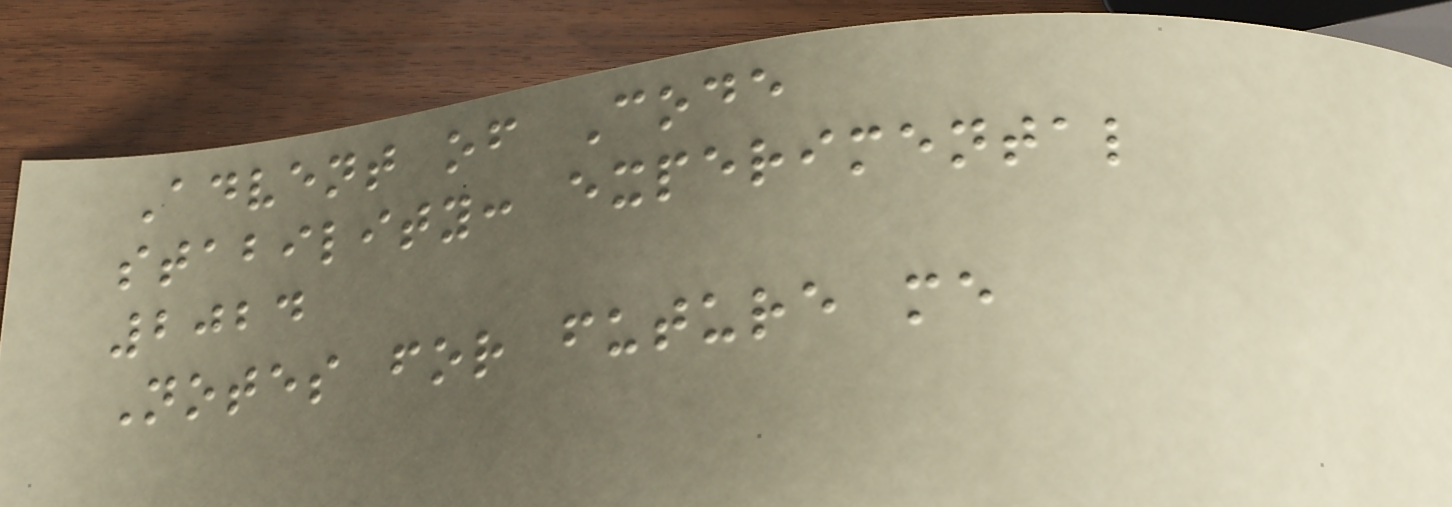Advent of Code
stability: experimental
2024
Notes for future me
